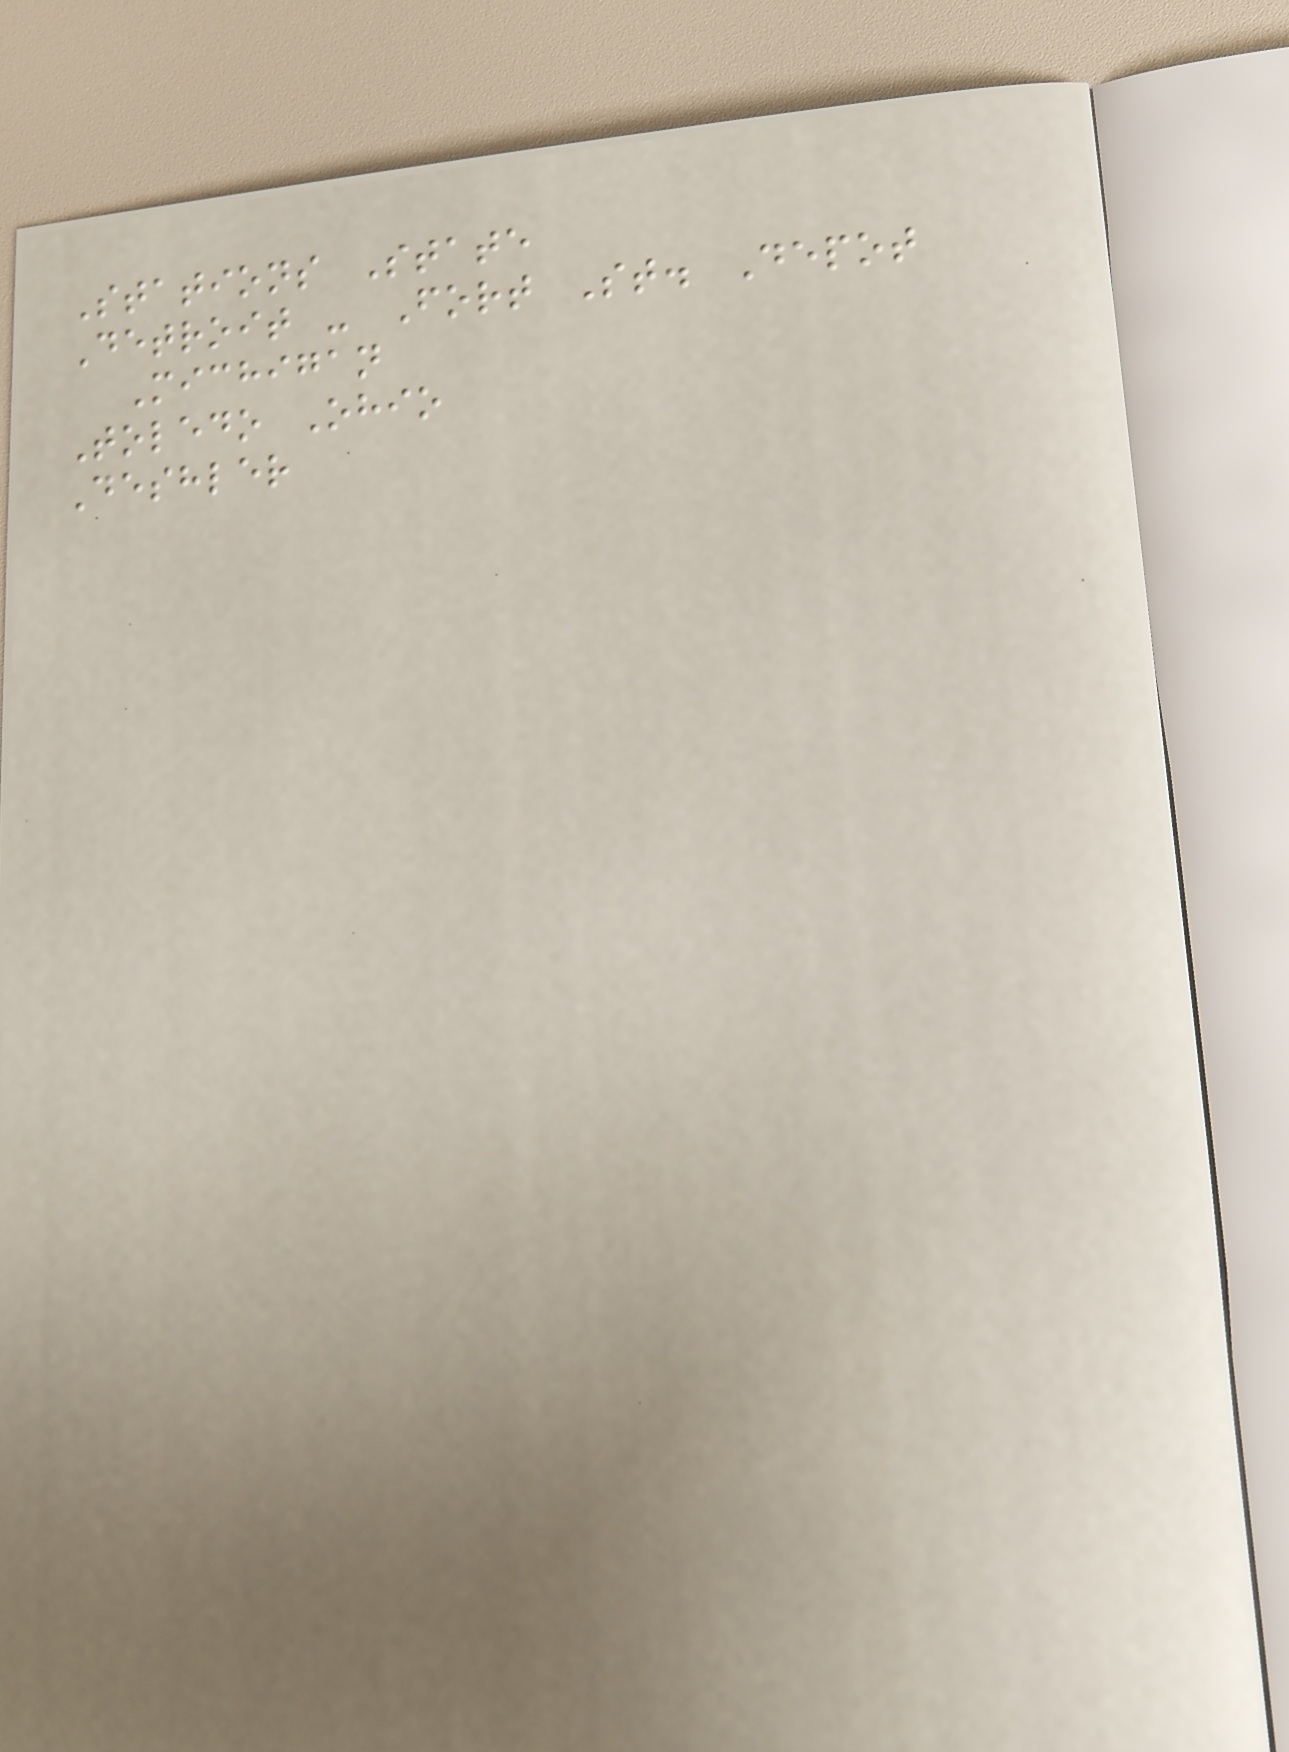Stations State
Detroit - Fort St. Depot
Michigan
Toledo Ohio
Deshler
